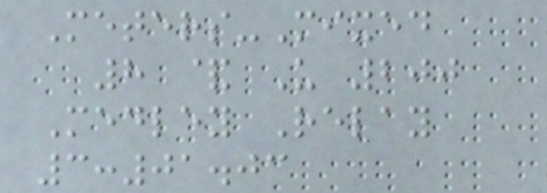Meters-Mixed
8 & U 200
Medley Relay
3:01.03
